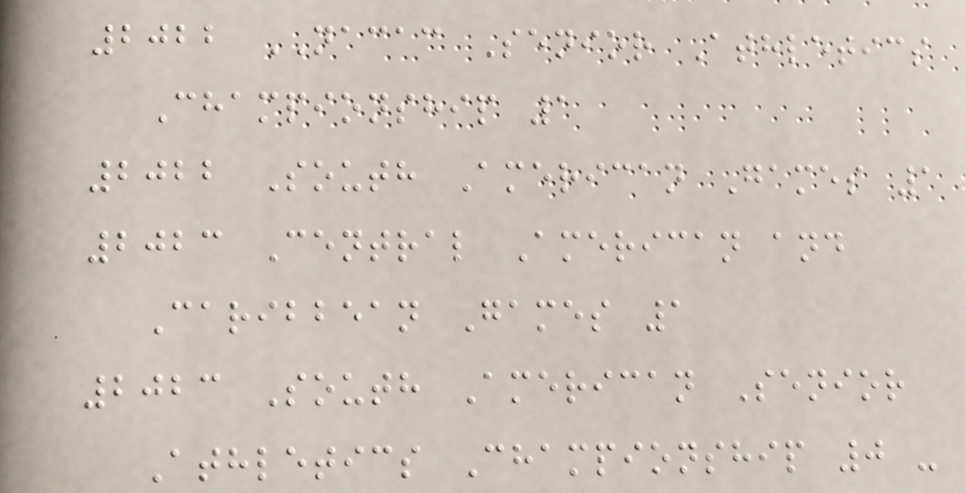2022 NACAC Senior Athletics
Championship 1
2022 South American Games 1
2023 Central American and
Caribbean Games 1
2023 South American Senior
Athletics Championship 0 -
